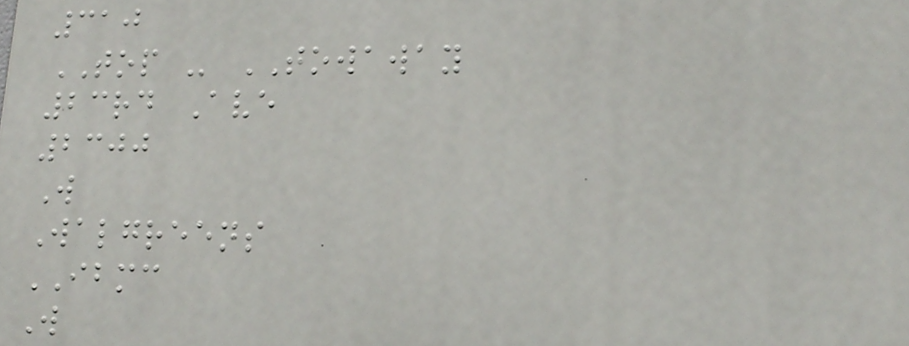310
TOP - TOWAWAY
23rd Ave
2300
W
Walgreens
IBMC
W
